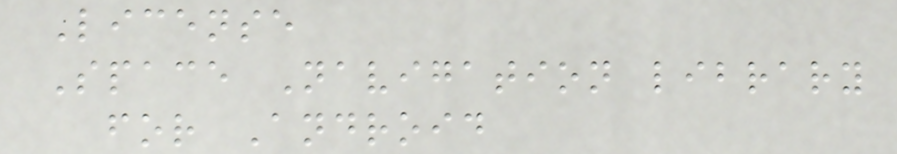License
Space Navigation library
for Android
